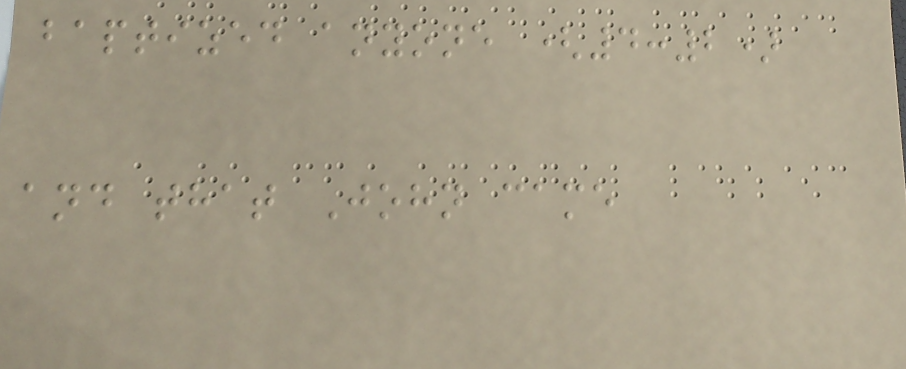baptized anyone (4:2)
and that John came
